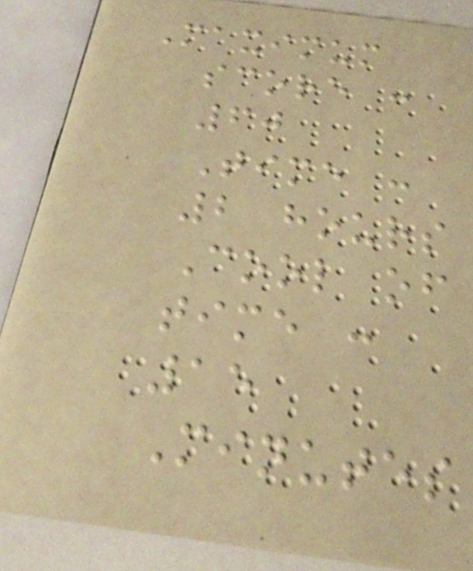Maximum
score :
60
Time :
2 hours
Cool of
time :
15
Minutes
